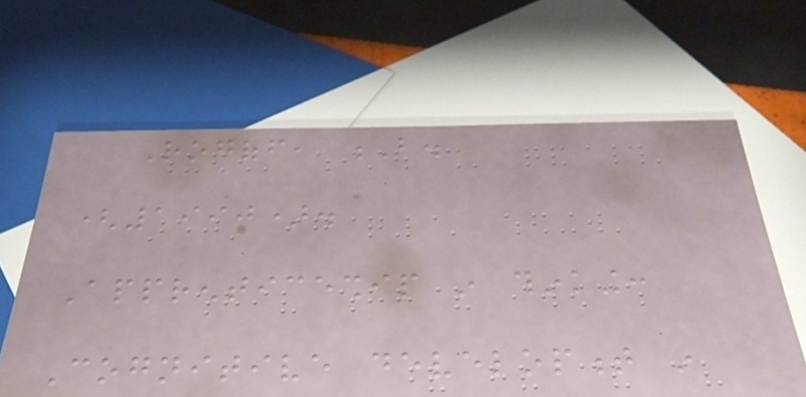Rogoff, B.
(1990).
Apprenticeship in thinking:
Cognitive development in
